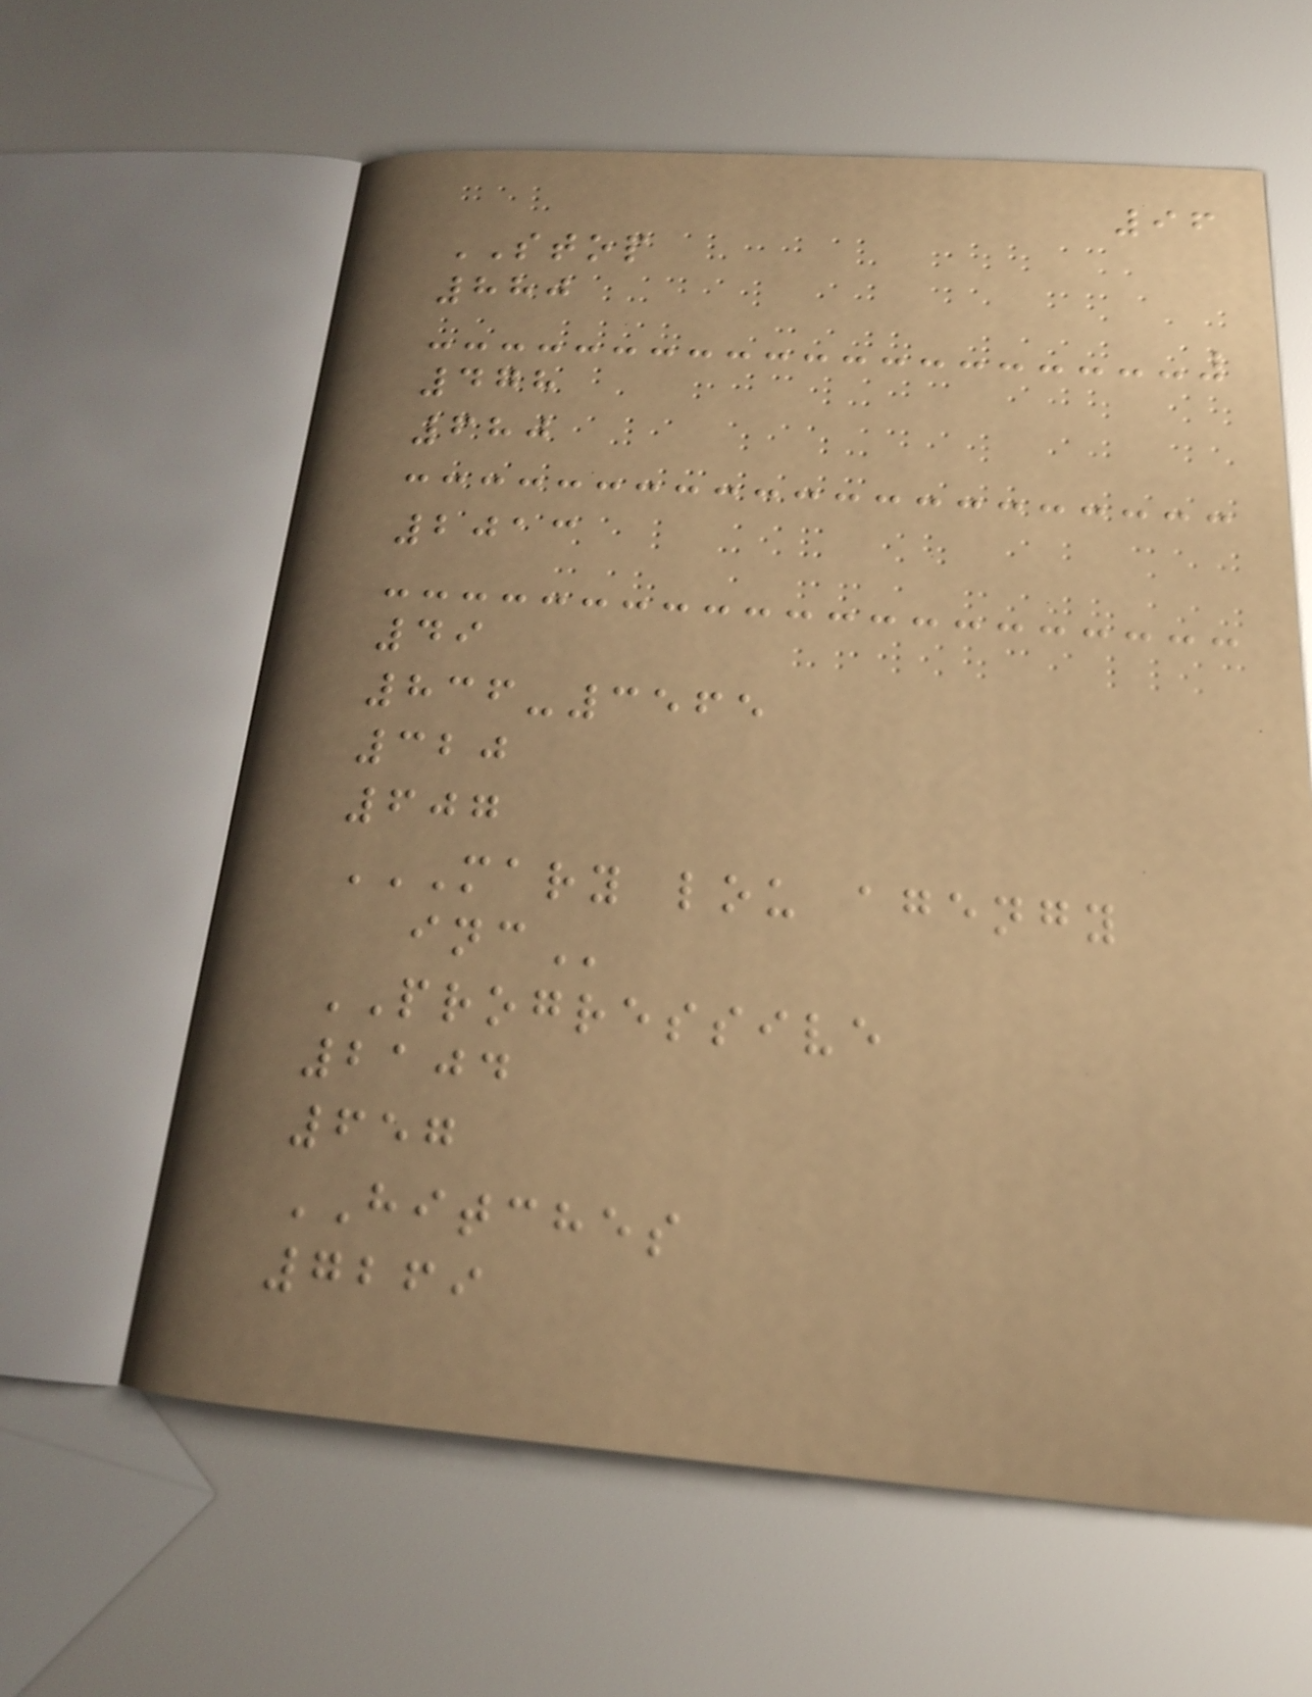96
STOP
880
478
680
2013
49
836-3565
320
607
MARY LOU AGENGY
INC
PROGRESSIVE
2104
657
HITCHES
7269
